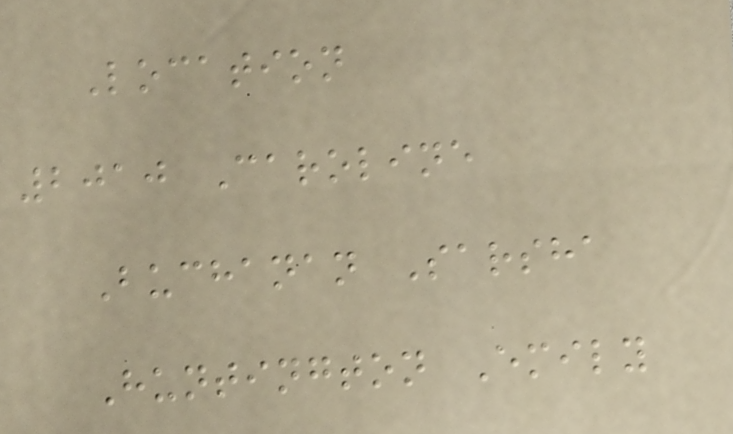Location
2010 Caroline
Buchanan Sarsha
Huntington Emily
